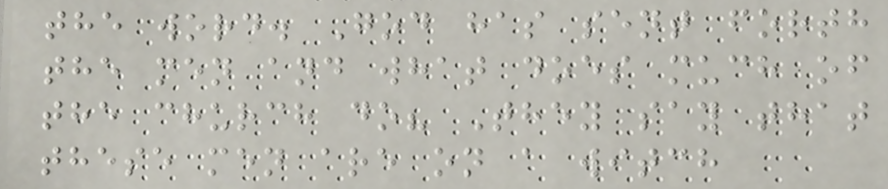the word. God has sent forth
the men and what does much of
the church do? They say that
these men are on a witch
